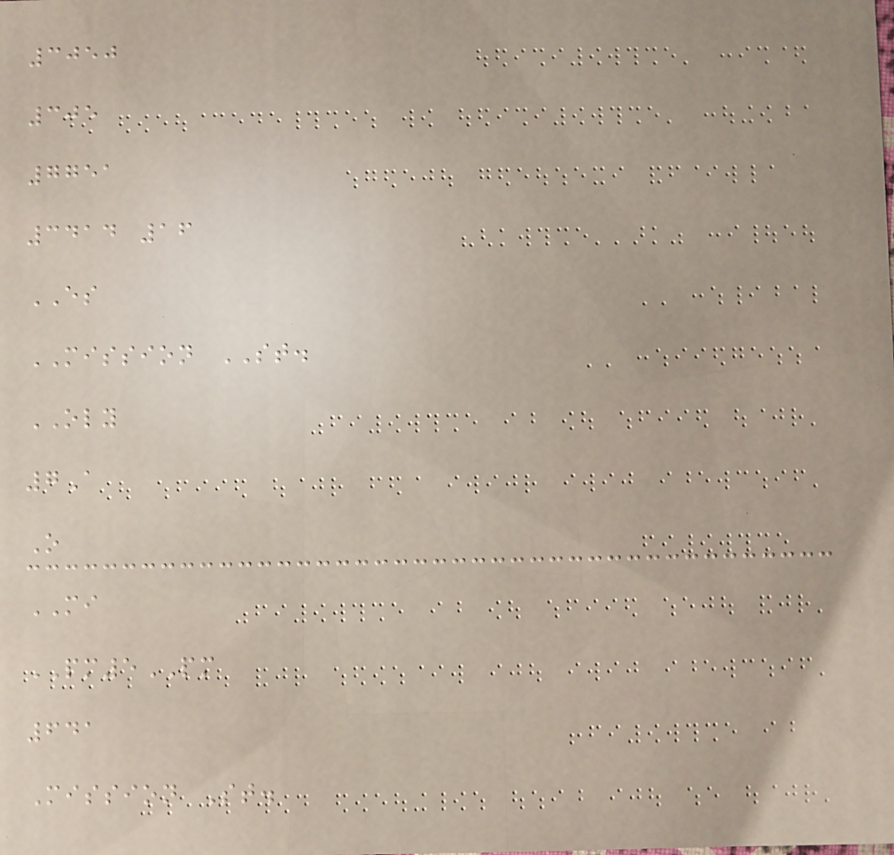3050
305
7751
3414 16
ES
MISSION ST.
OLY
7A
O
MI
PM5PM
641
Mission St.
